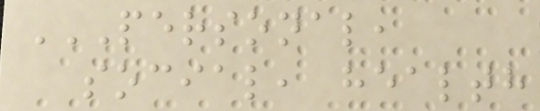PERSONAL,
SOCIAL, HEALTH
